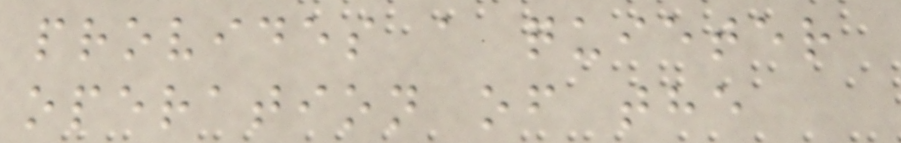provides a quieter
operation of the
